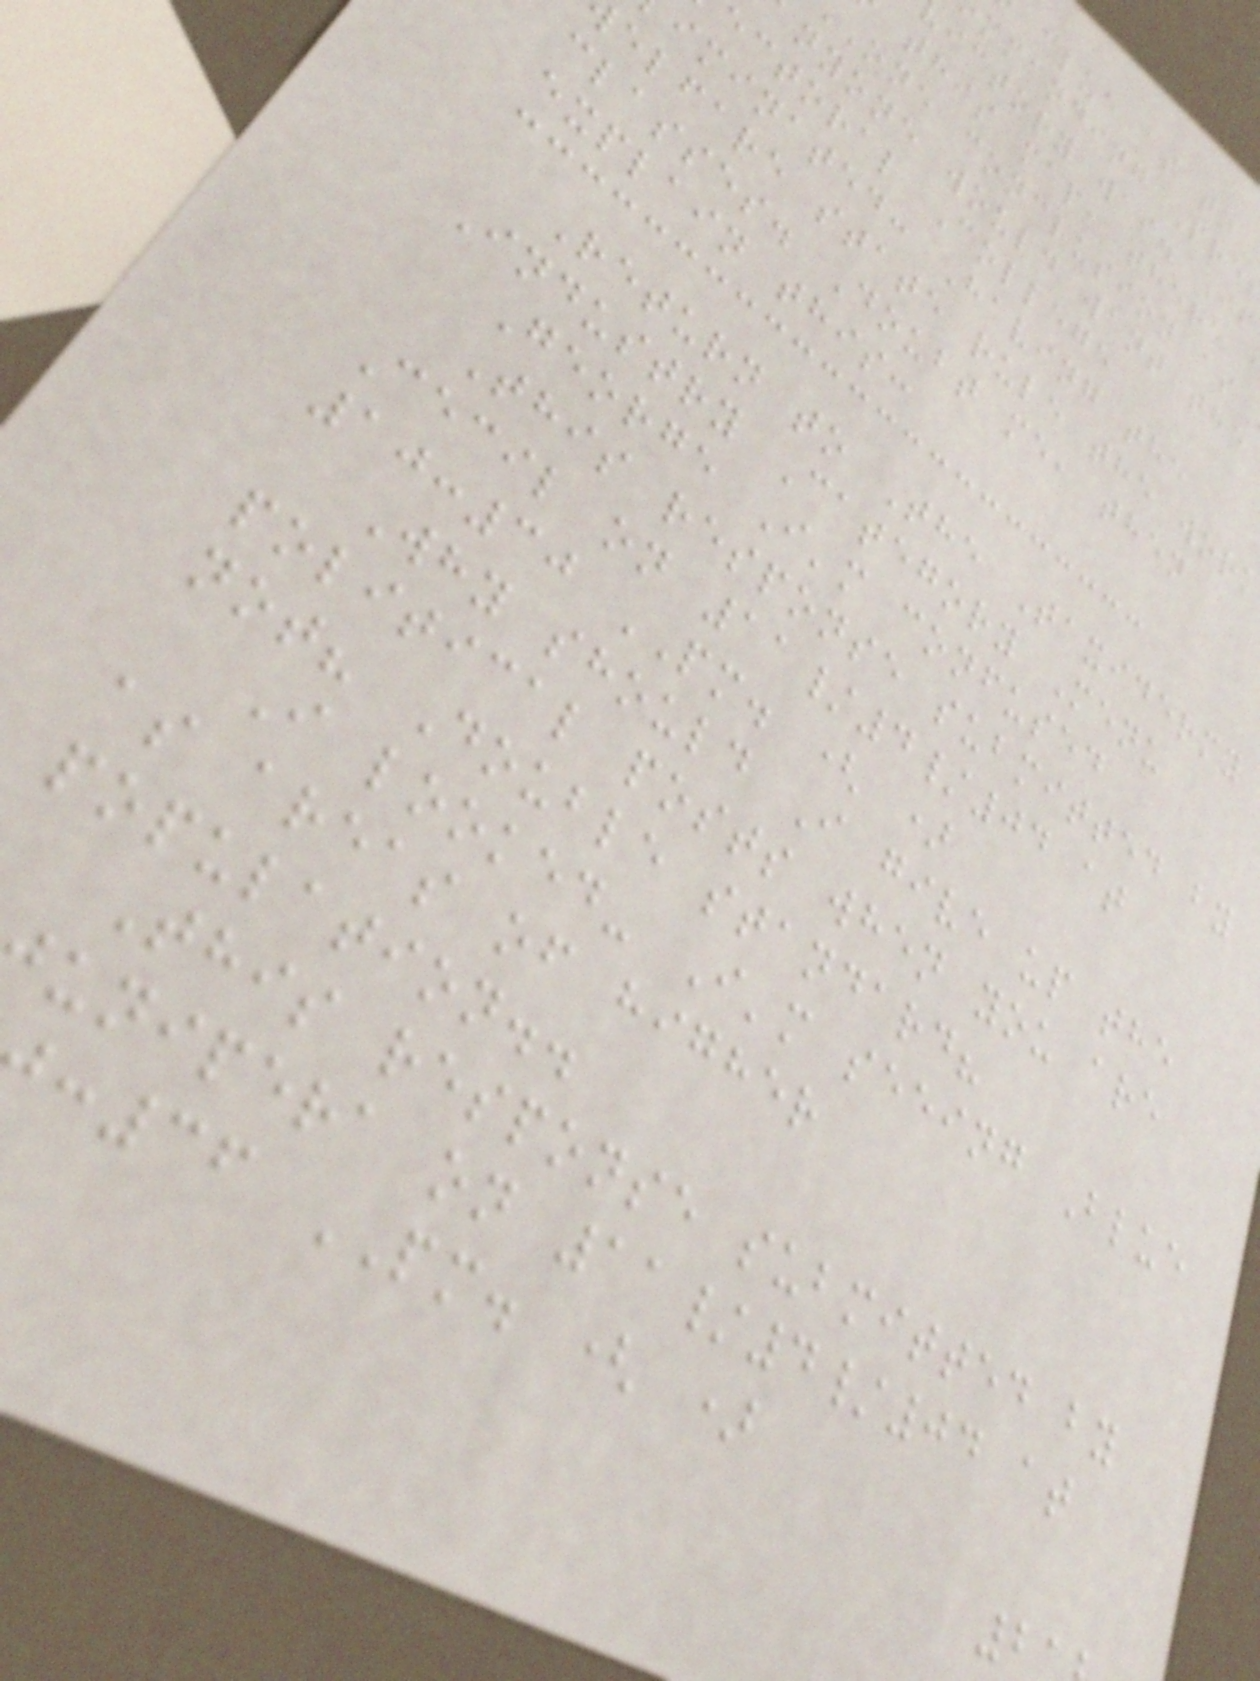clue as to
mmanding Pre
ictory was. If
this map, there
one conclusion as
nyone would want the
ectoral College
iminated: Having the
elfare state rule the wor
classes. Doubt me, then
explain this:
Return to The Taxidermy
Industry Category Menu
George I'm confused
This response submitted by
Cecil on 11/4/04 at
10:30 PM. ( )
Why should I give up the
political posts when you are
not? Double standard?
I looked- I'm seeing Blue
as areas of higher
population..
This response submitted by
unipera on 11/4/04 at
:36 PM. ( )
